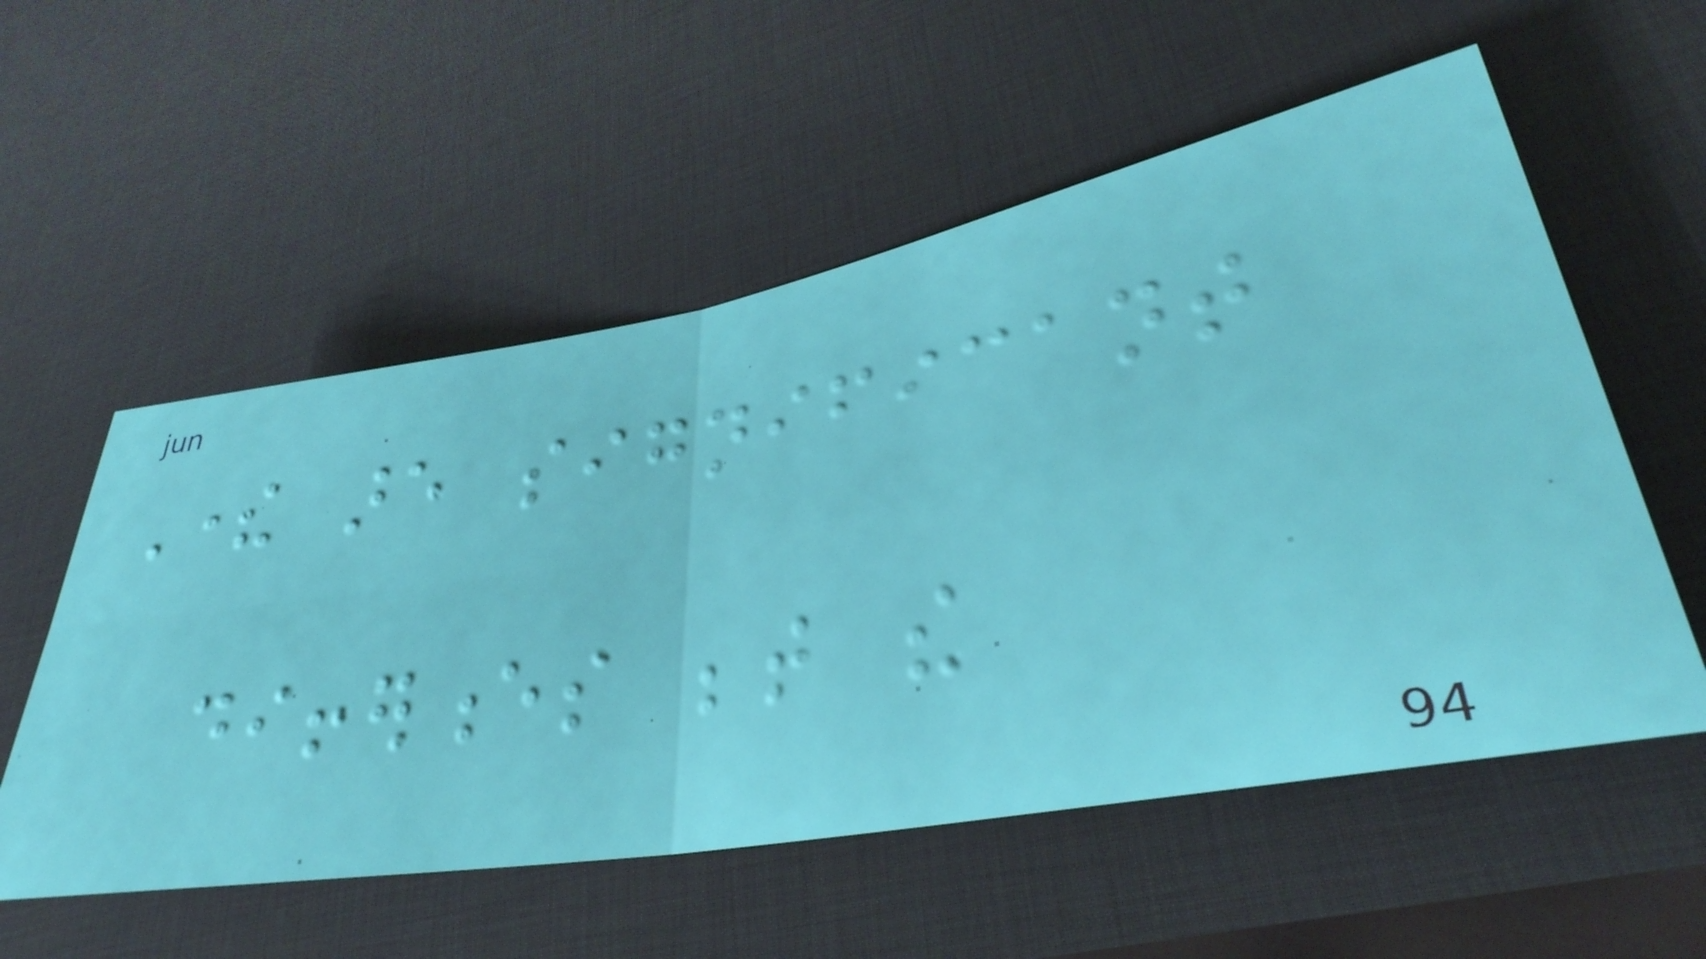There are significant
differences between the
